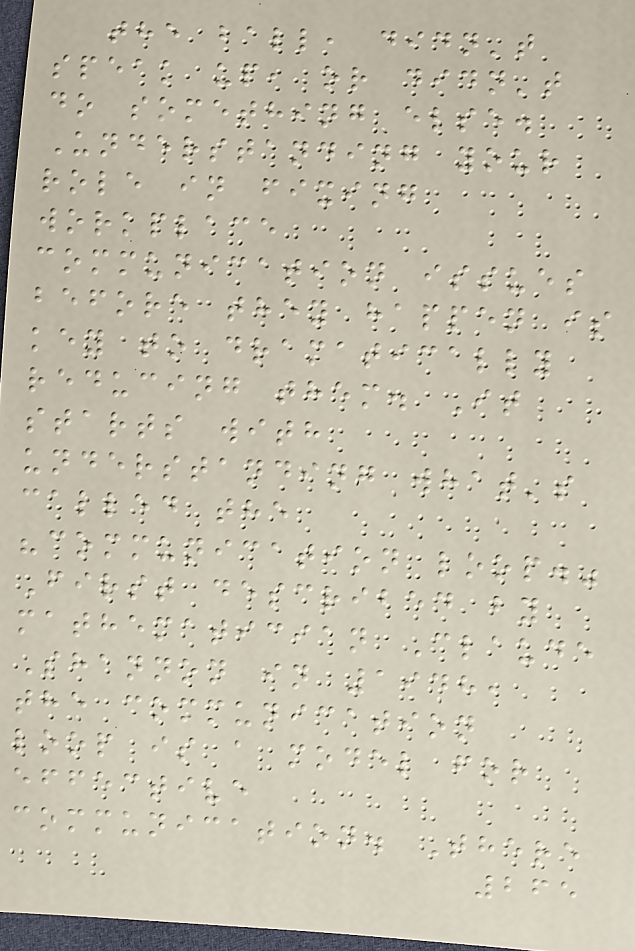the ball, didn't
speak up, or didn't
do something else.
Understanding your
role in fixing
workplace
communication issues
before they happen is
key to dramatically
reducing them. It
starts with
understanding what's
called the
"communication loop."
First described by
mathematician Claude
Shannon in 1948,
the communication
loop is a model for
effective
communication. There
265
